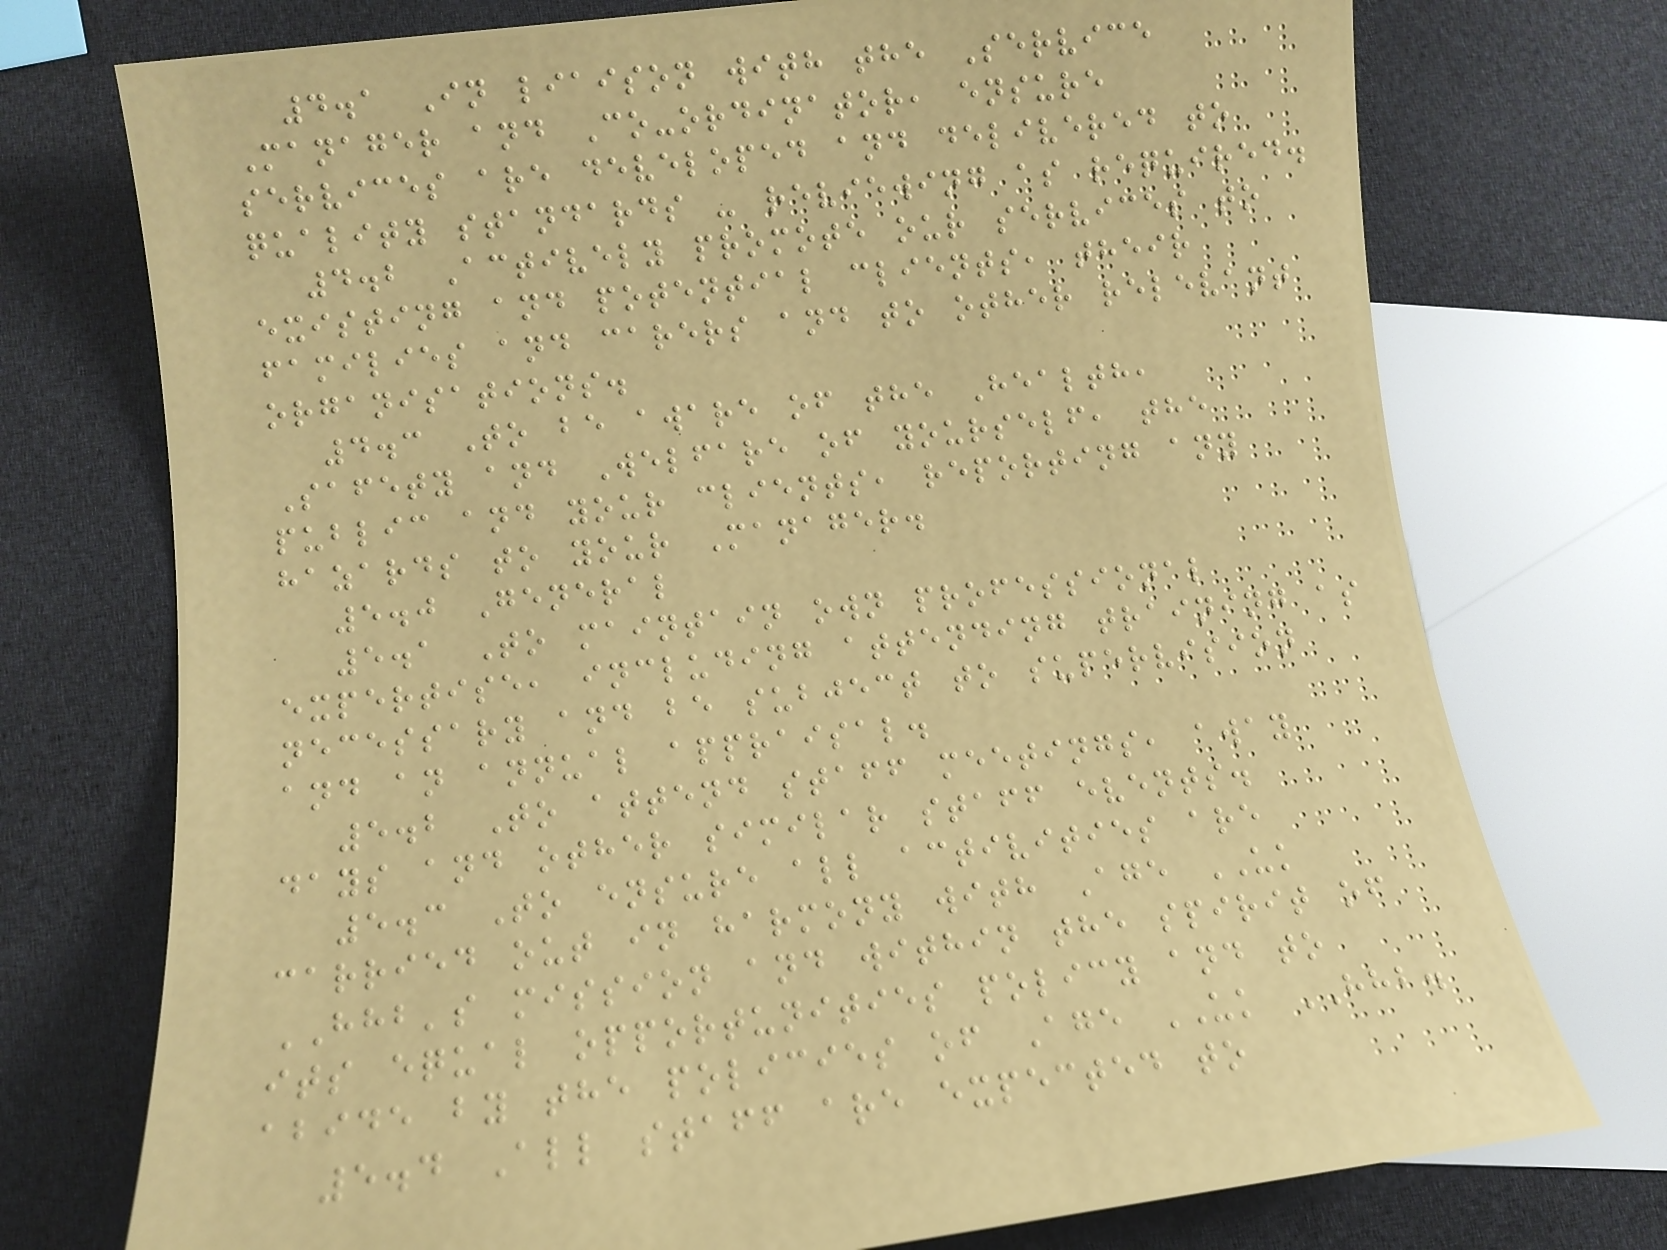4.1 In liaison with the Service
Manager and Co-ordinator, ensure
services are developed and delivered to
quality standards - reviewing as required.
4.2 Actively promote our services to
existing and potential clients, their
families and carers and to other relevant
organisations.
4.3 To be aware of the Health,
Safety and Welfare of yourself, the
public and your clients, reporting any
hazards to your Manager.
5.0 General
5.1 To maintain own professional
expertise, including attending training as
necessary and be subject to supervision
and an annual appraisal.
5.2 To attend staff meetings, away
days and other similar staff events.
5.3 To ensure all activities are
carried out in harmony with Age UK
HHB's mission and within the spirit of
its equal opportunities policy and to
abide by the policies of Age UK HHB.
5.4 All staff are expected to
